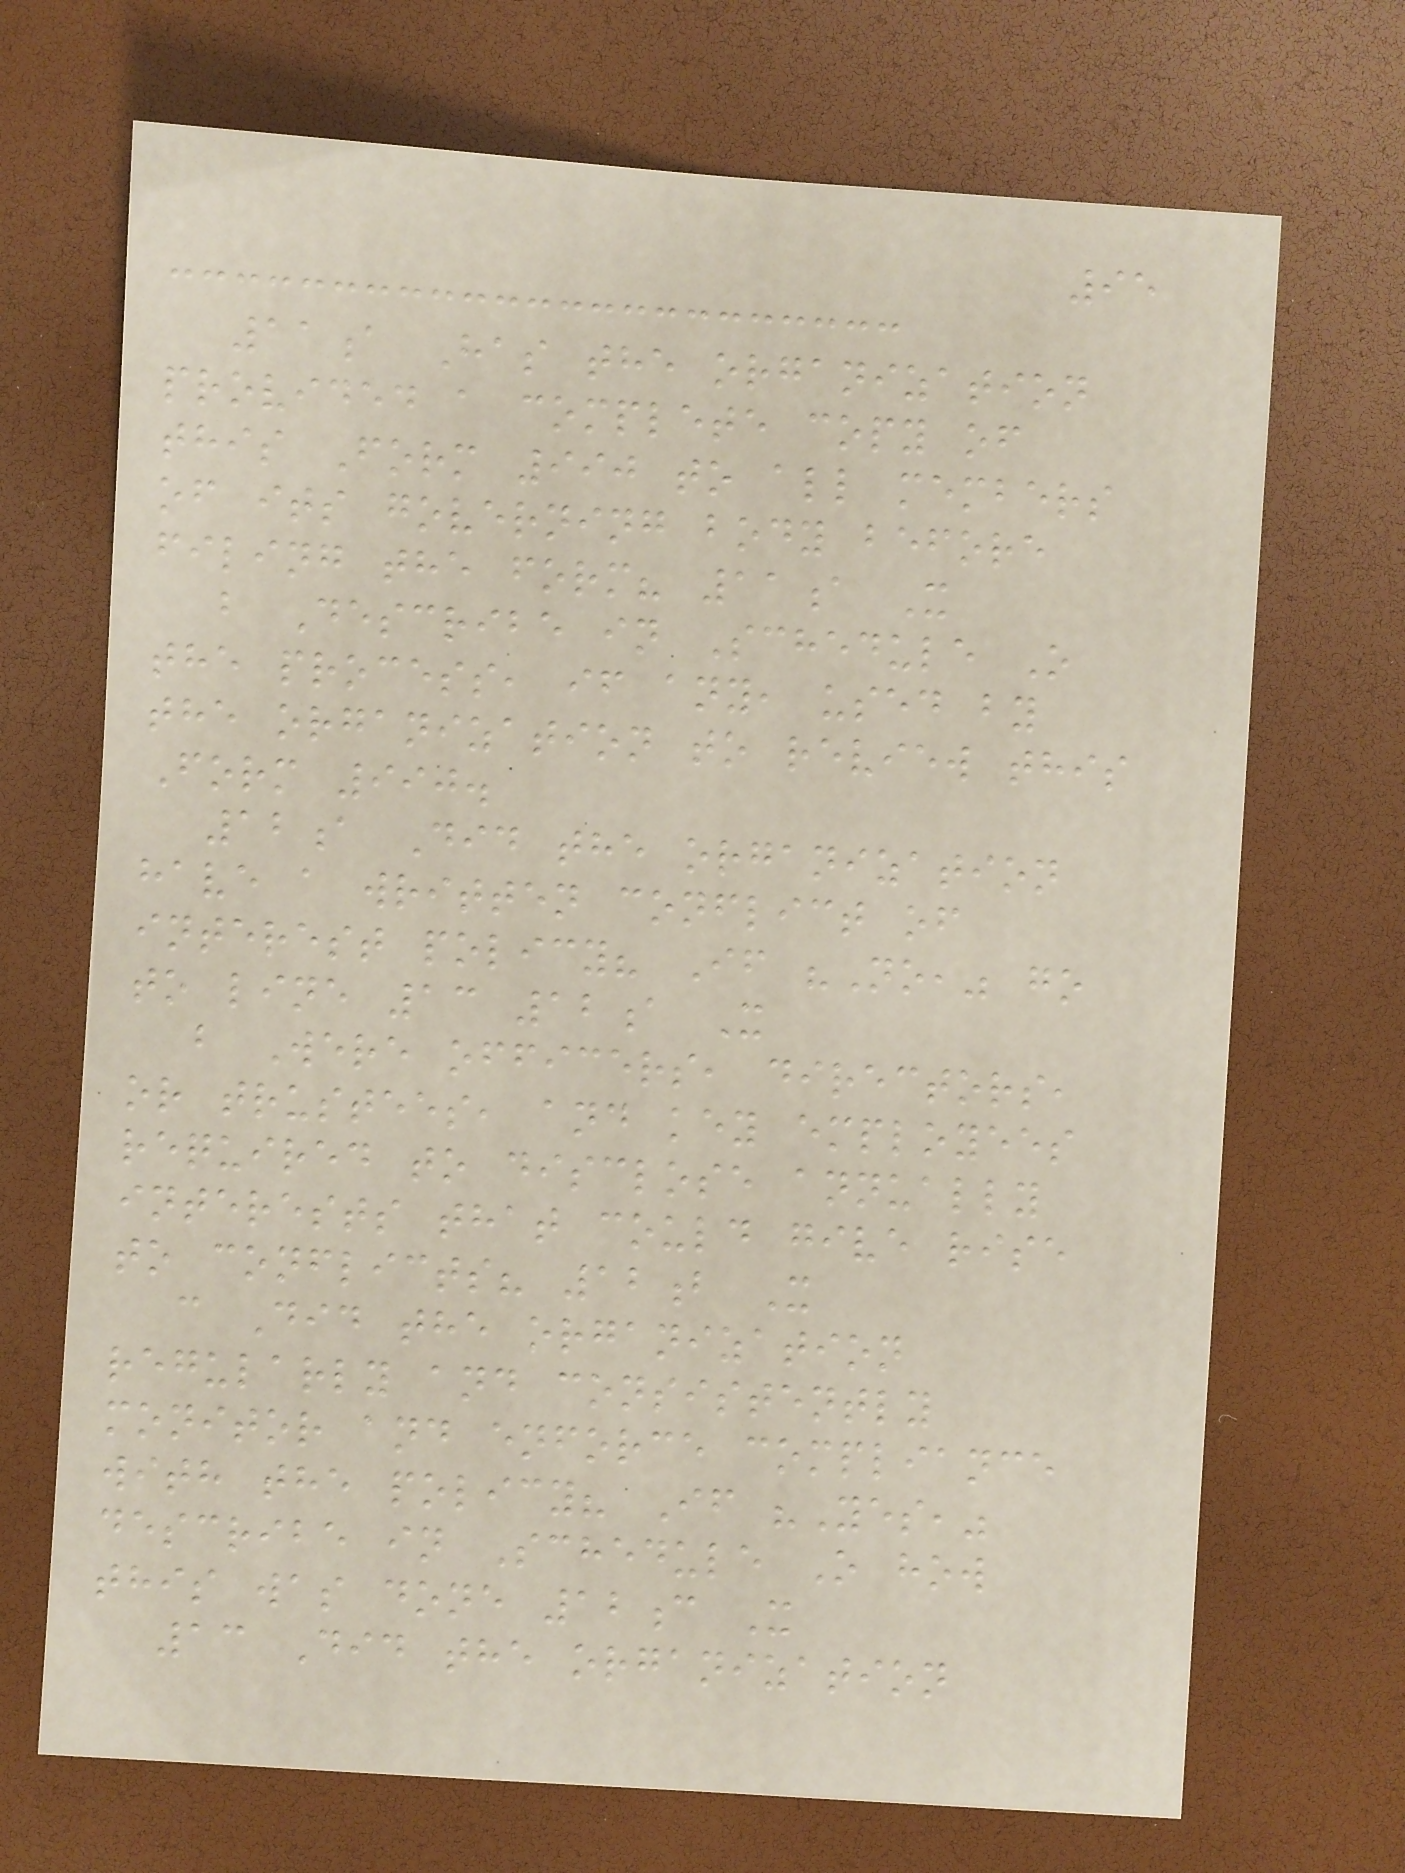95
11a Has the organization
provided a complete copy of
this Form 990 to all members
of its governing body before
filing the form? 11a X
b Describe in Schedule O
the process, if any, used by
the organization to review this
Form 990.
12a Did the organization
have a written conflict of
interest policy? If "No," go
to line 13 12a X
b Were officers, directors,
or trustees, and key employees
required to disclose annually
interests that could give rise
to conflicts? 12b X
c Did the organization
regularly and consistently
monitor and enforce compliance
with the policy? If "Yes,"
describe in Schedule O how
this was done 12c X
13 Did the organization
